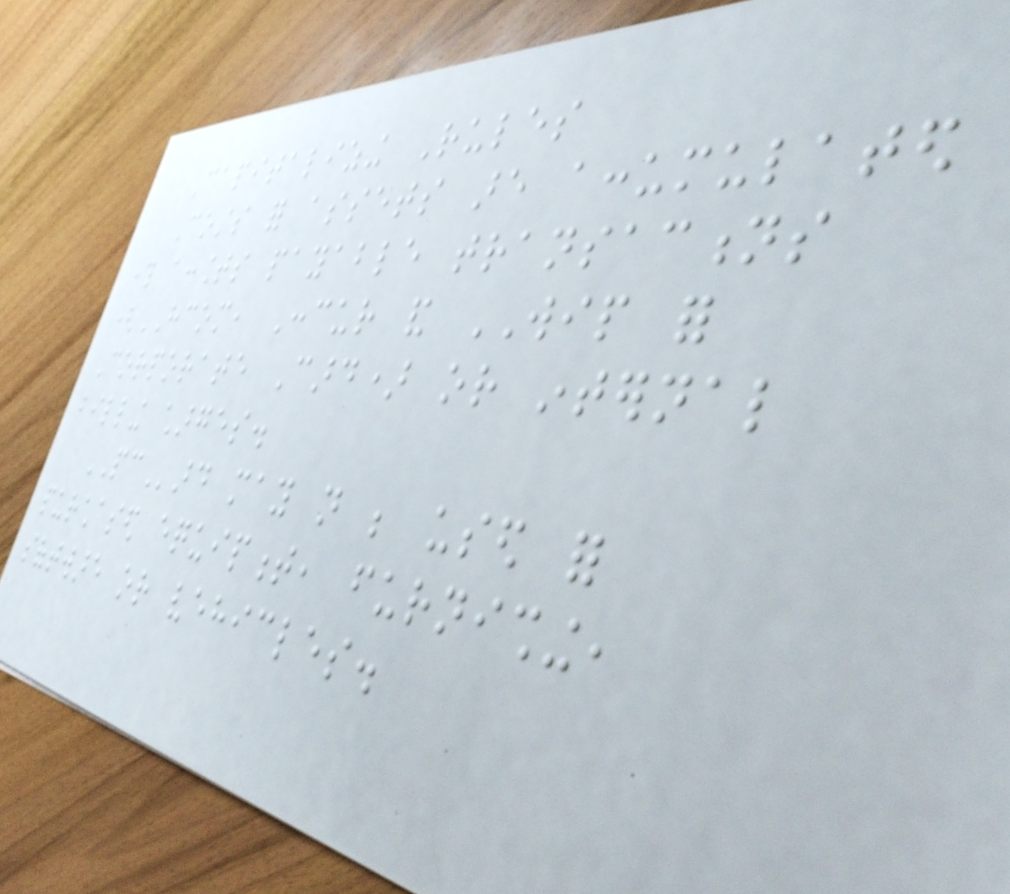Capitalizing Rules
Costs for assets are accumulated
through accounts payable transactions
(HCOM, Concur and WIP for
Corporate Card) or internal
billing charges.
PCard may not be used for
purchased equipment, furnishing,
software or vehicles.
